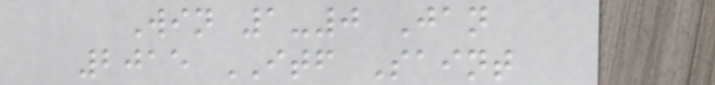Win 1-0 Jan
2015 ITF Saint
